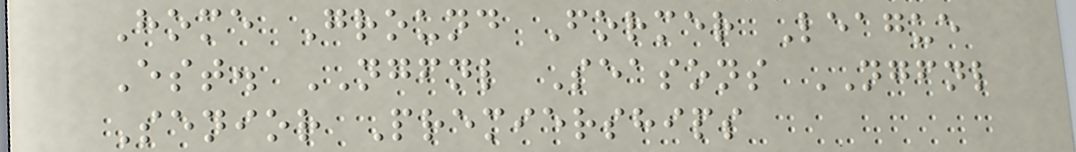Home Ground Former League
Est. NGFNL Seasons NGFNL
Senior Premierships
